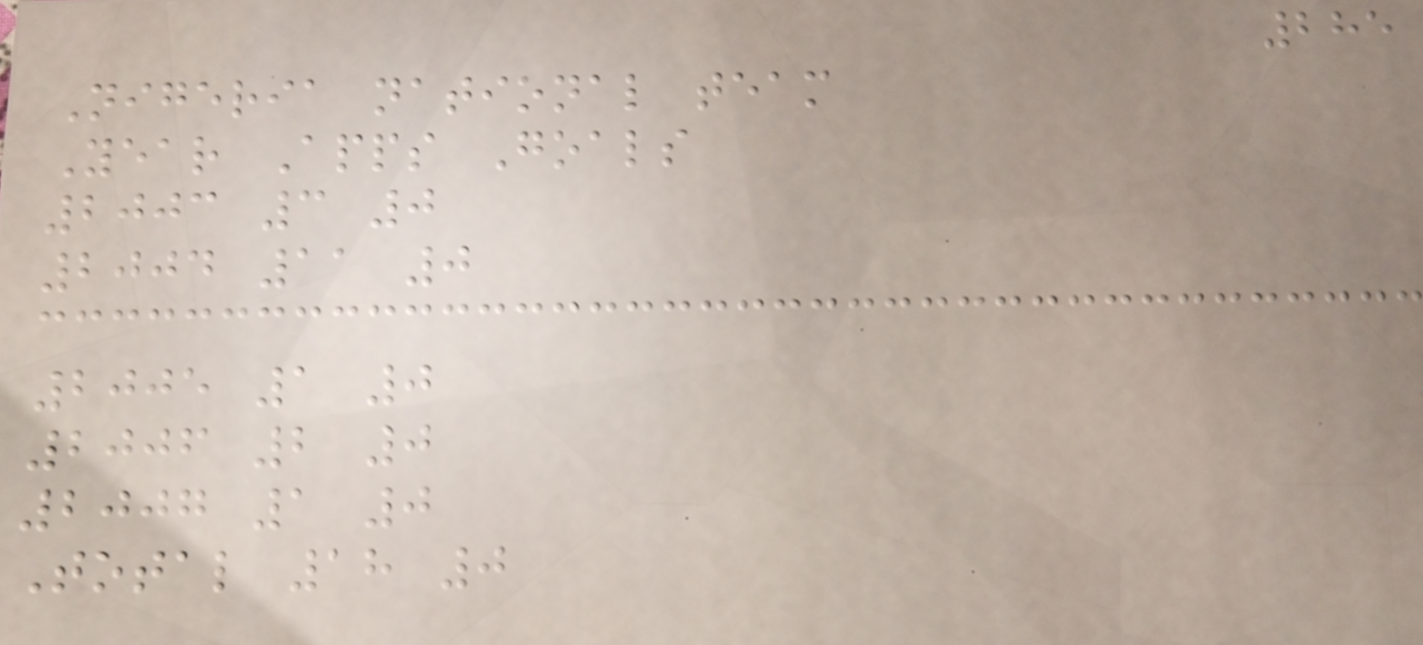285
Nigeria national team
Year Apps Goals
2003 3 0
2004 11 0
2005 1 0
2006 2 0
2007 1 0
Total 18 0
